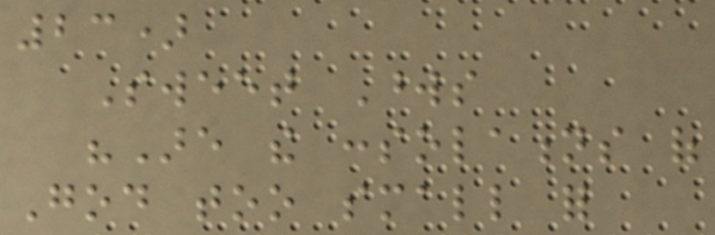23)
Sweet Words
"Are the consolations of
God too small for
